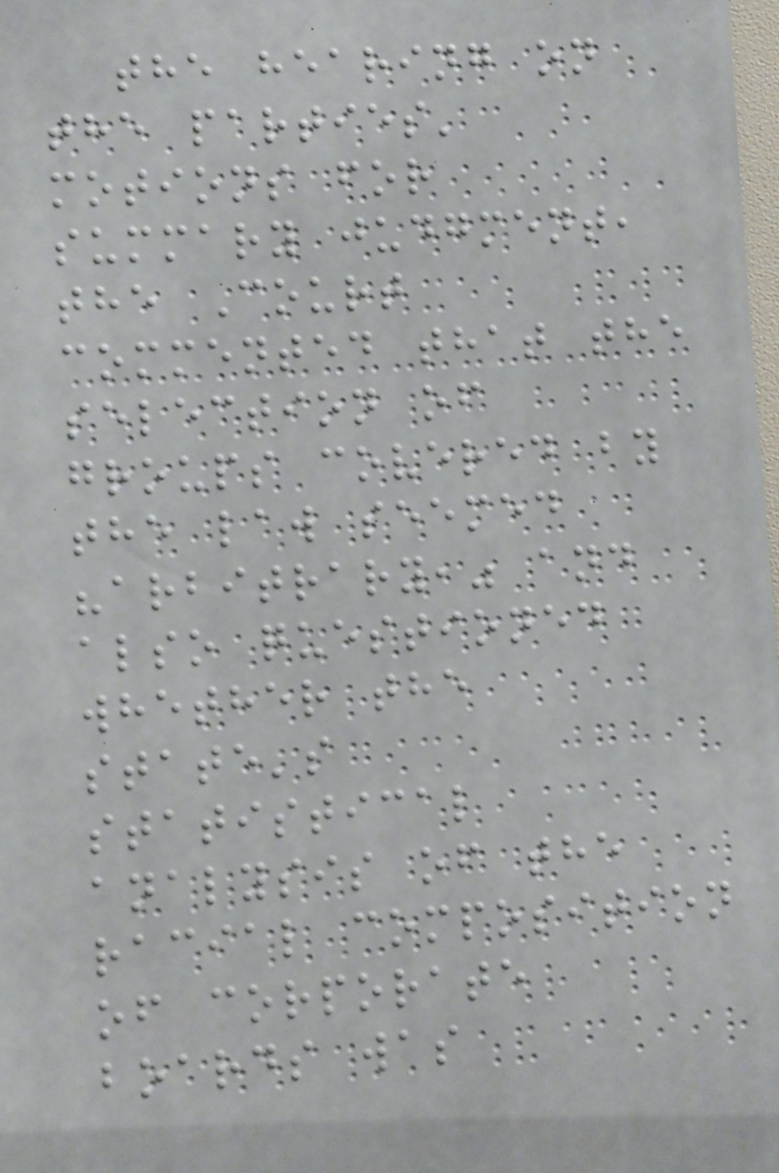the hearing on
the parties'
motions for
summary judgment,
the Court
commented that the
selection of
groups covered by
the law seemed
"arbitrary," and
also questioned
whether the
state's
statistical
analysis of the
racial composition
of corporate
boards was
